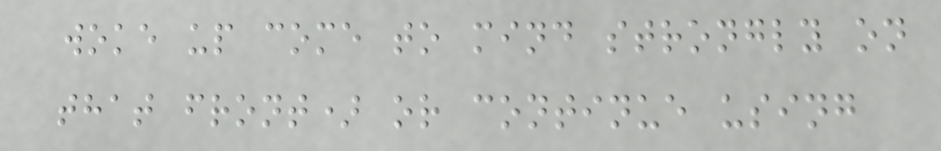woke up come to mind strongly on
that front) or continue using
